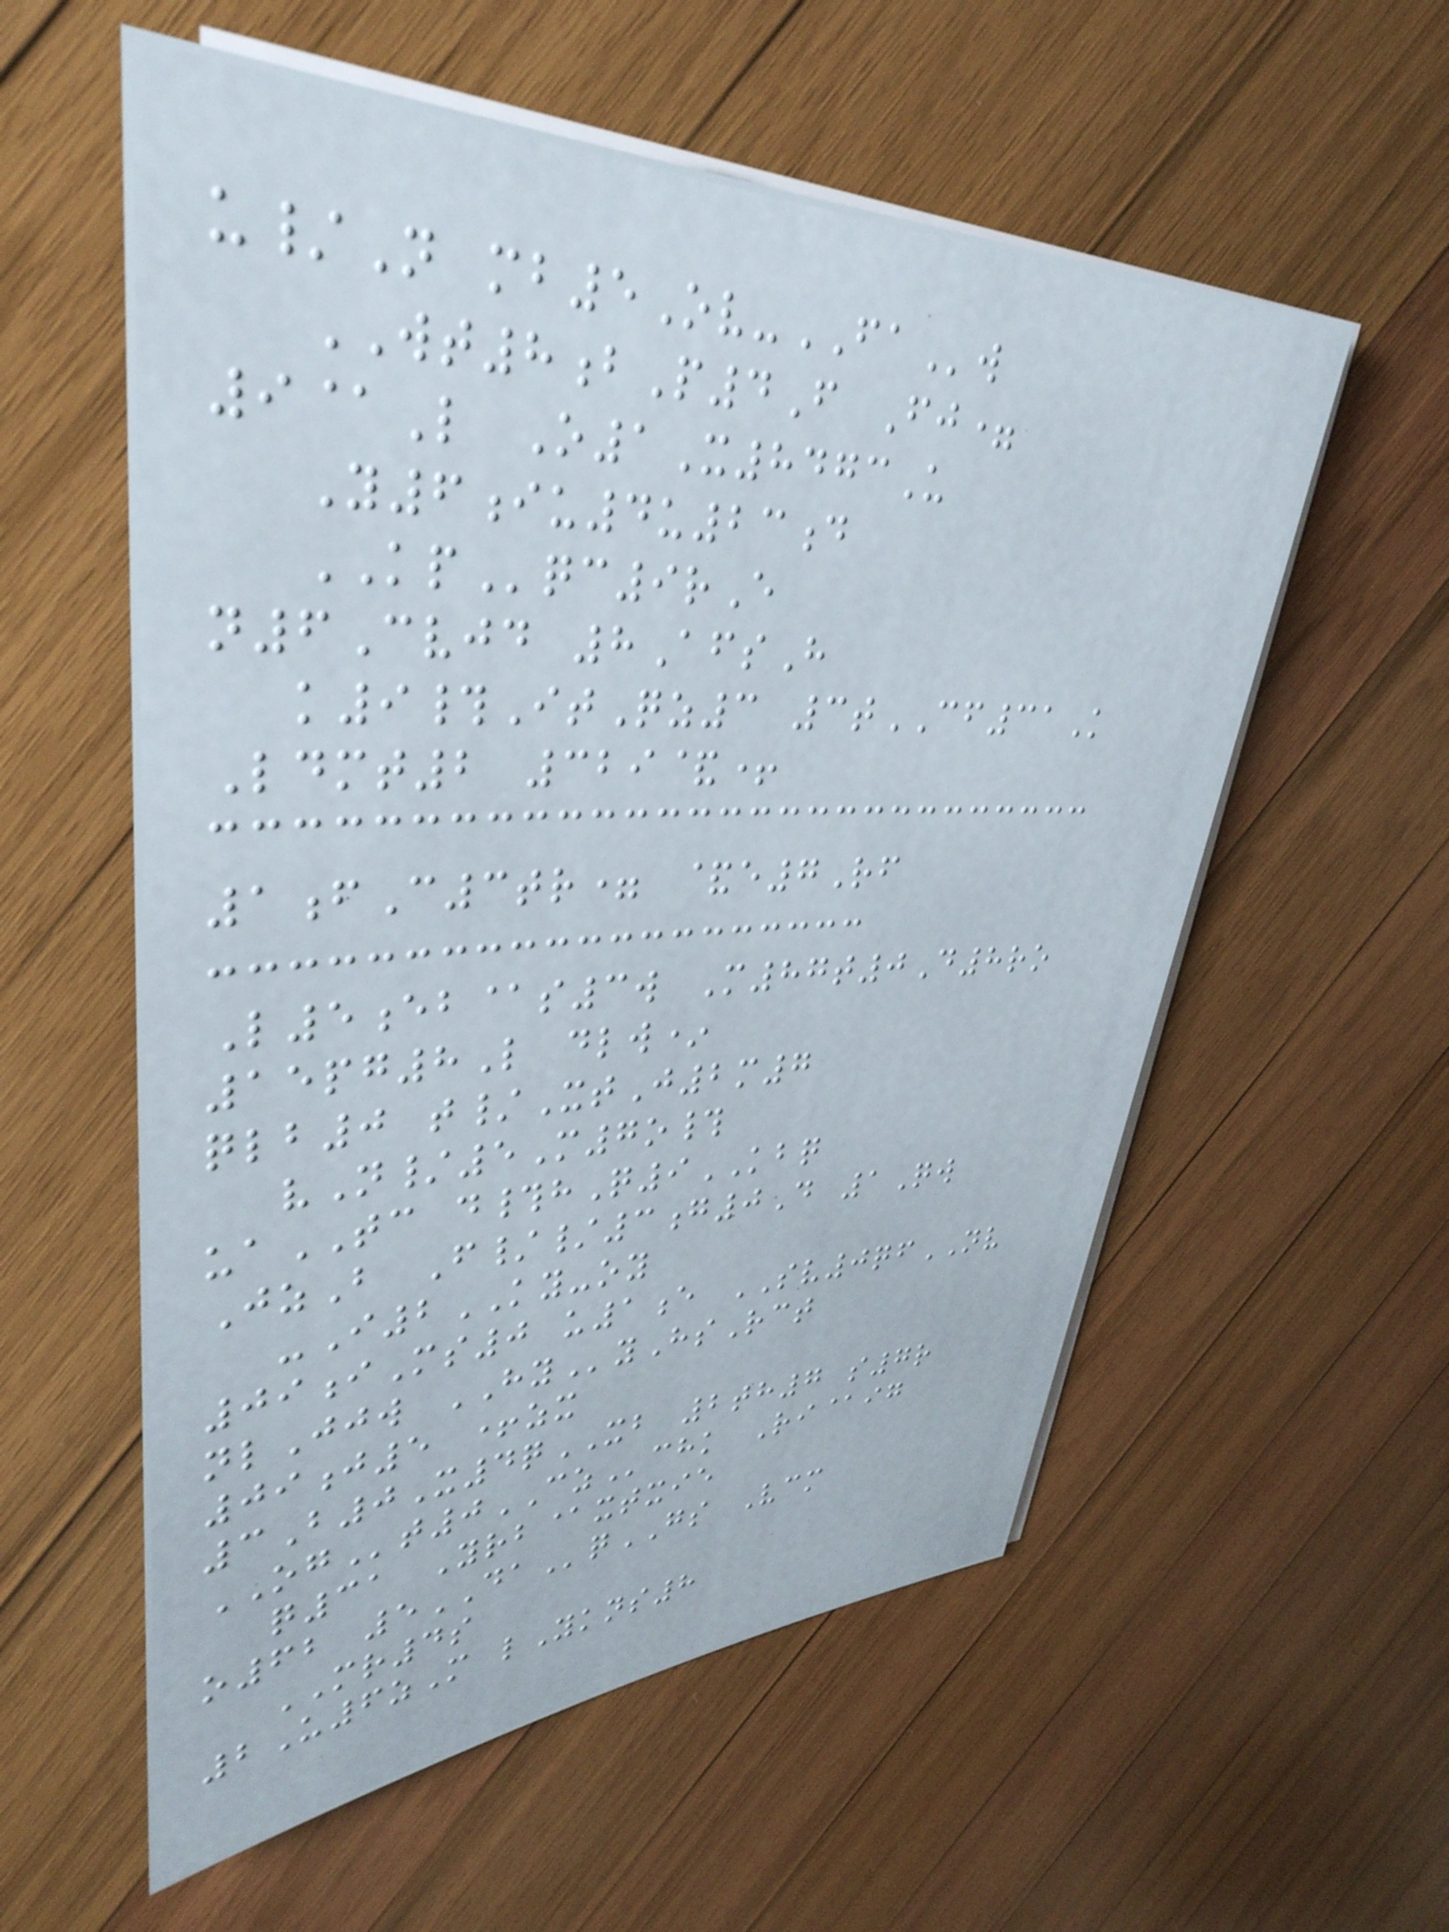u/N mb5Ov-FAw
WT8bP4F Fj=
9@L O1X8473U
Y6iu4u23d
KPqc9rE
n6Cvjd 8AfsH
k9#ItQz3 3tCF31K
Ldmt2 329&+
1fC3tr= &e7Rf
L5eb@s3w M87t0D8ro
15pg8L dlw*
qlb0 t/XtJ2m7
vN/5M7o#
uaTC d#hQ9KBQ
JzB F//3g0D 1Qw
-I2KY-oy
09iMs0 u1e SV0qfNV
nlJjw HYyHsRct
09j5 +zx
3B0X4qXB 2th7 s7r
OGt0CZchk Ri@ig
q31 Yrb@xtxie
o62 5DAqGS Vcm
MR4s
2U6zM lYkns8
